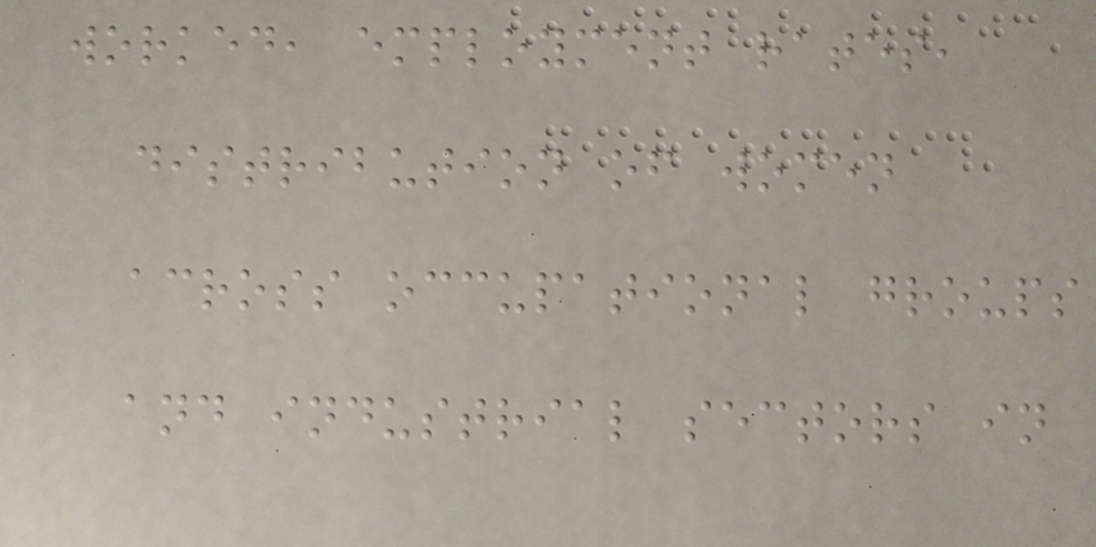worked, employment rates,
distribution of women
across occupational groups
and industrial sectors in
